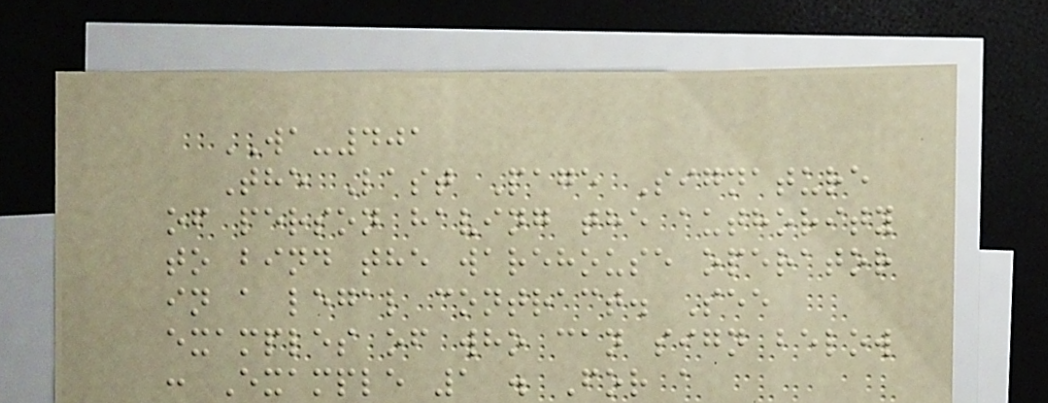WA-401
The Last Page Signature
of person having the authority
to bind the warehouse operator
in a legal contract. See
examples of who can sign below
: Example 1 . For a
